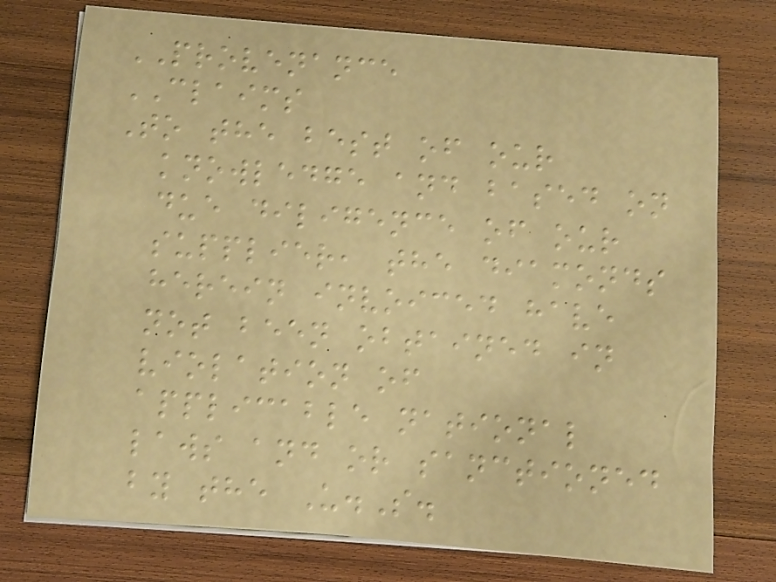PROVENANCE
CLAIMS
To the best of our
knowledge and based on
due diligence of our
supplier, the diamonds
herein invoiced have
not been obtained in
violation of
applicable national
laws and or sanctioned
by the U.S.
